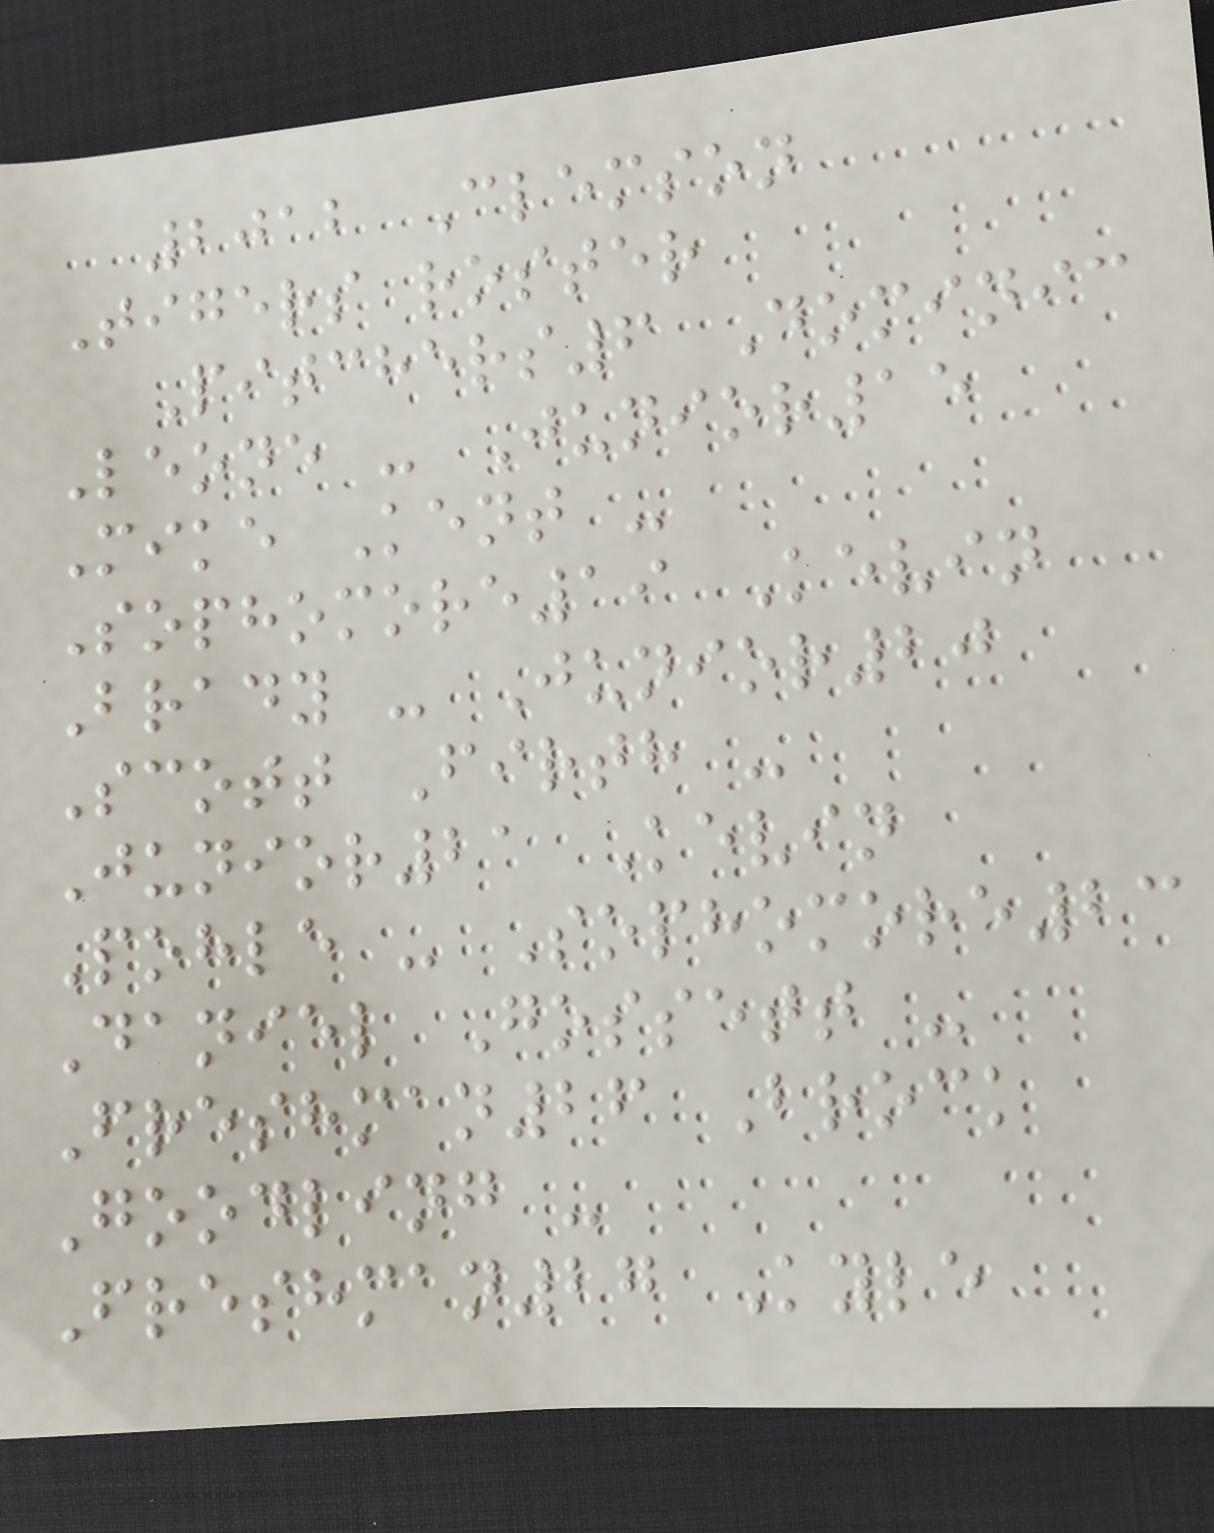2012 Clemson
Tigers roster
Pitchers6 Dominic
Leone - Junior15
Mike Kent -
Sophomore19 Kevin
Brady - Junior20
Scott Firth -
Junior21 Kevin
Pohle - Sophomore23
Daniel Gossett -
Freshman26 Brock
Goodling -
Freshman27 Kyle
